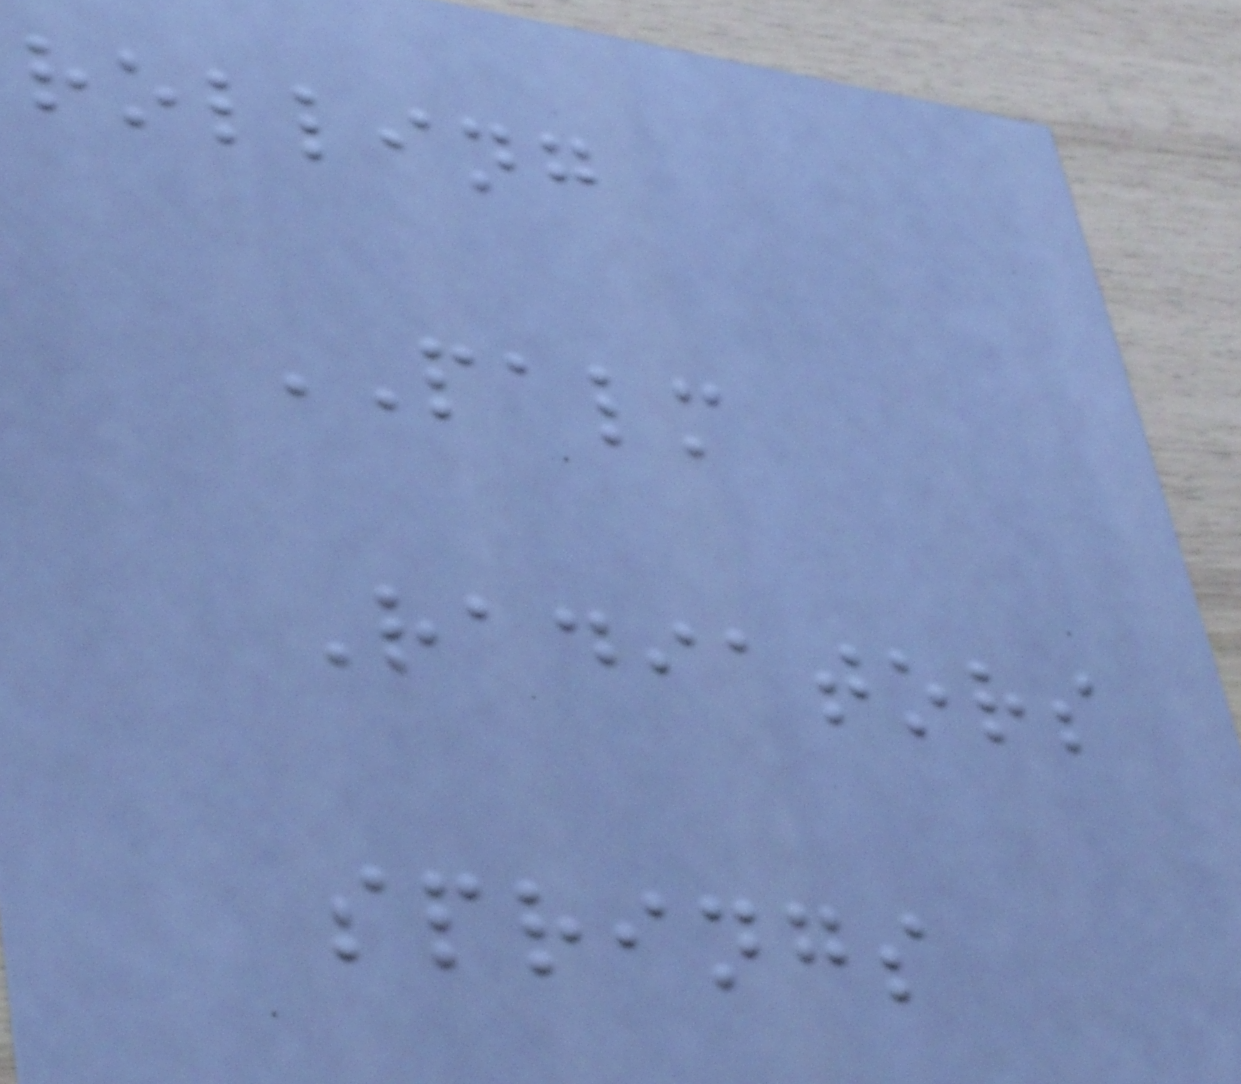rolling
PALM
Radiators
springs
